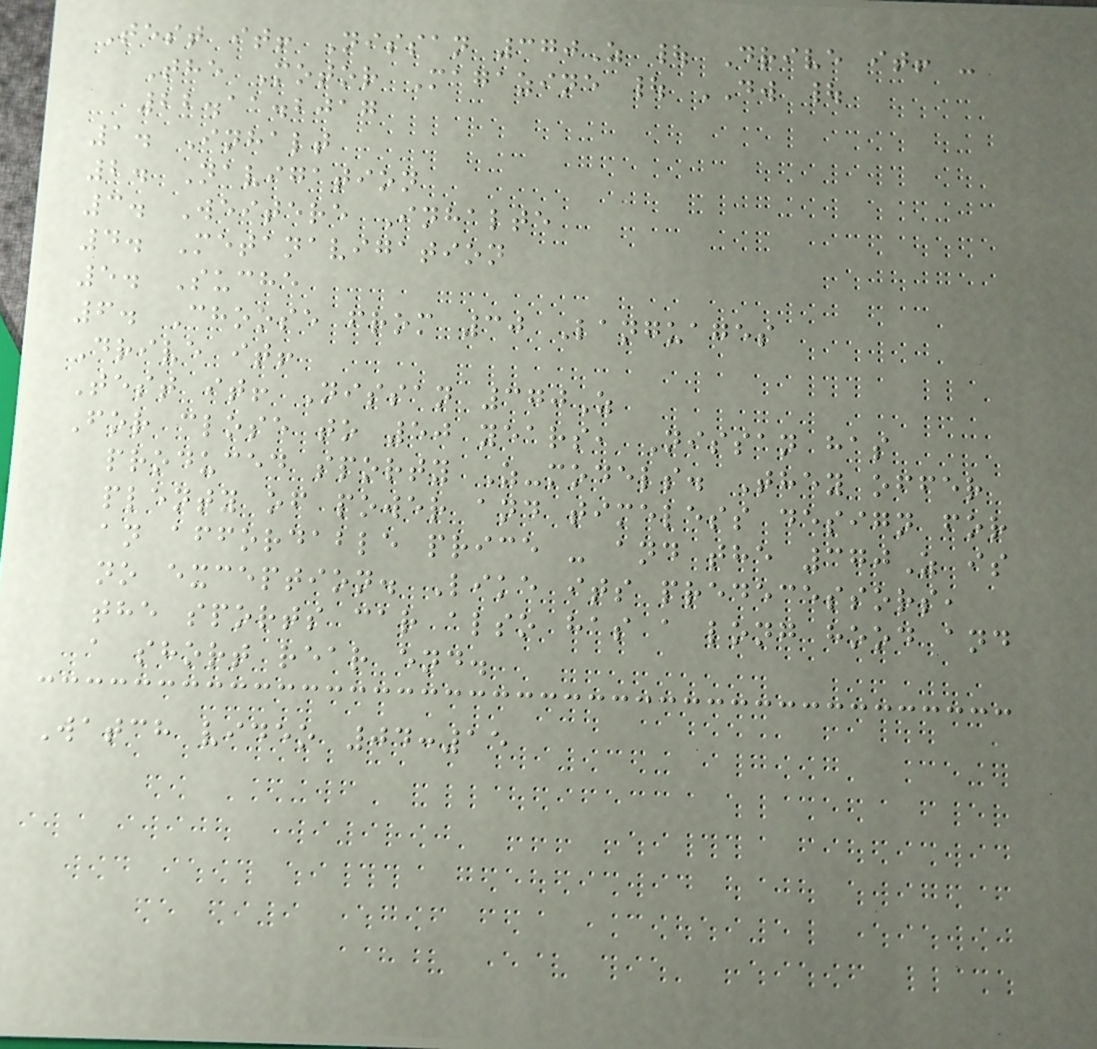Test it! Nissan 370Z | Drive it! -
The Motor Magazine | DW |
22.11.2017
1. Inhalt
2. Navigation
3. Weitere Inhalte
4. Metanavigation
5. Suche
6. Choose from 30 Languages
Drive it!
Test it! Nissan 370Z
For close to 50 years, Nissan has
produced sporty Z-models. They offer
plenty of power and timeless design for
an affordable price - and the 370Z is
no exception. Like its predecessors,
the sports car also has a long hood and
a short rear end.
Watch video 04:15
